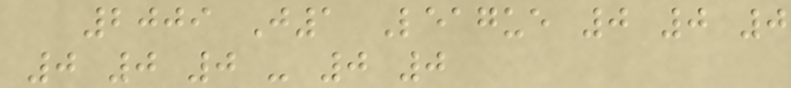2009 J1 League 0 0 0
0 0 0 - 0 0
